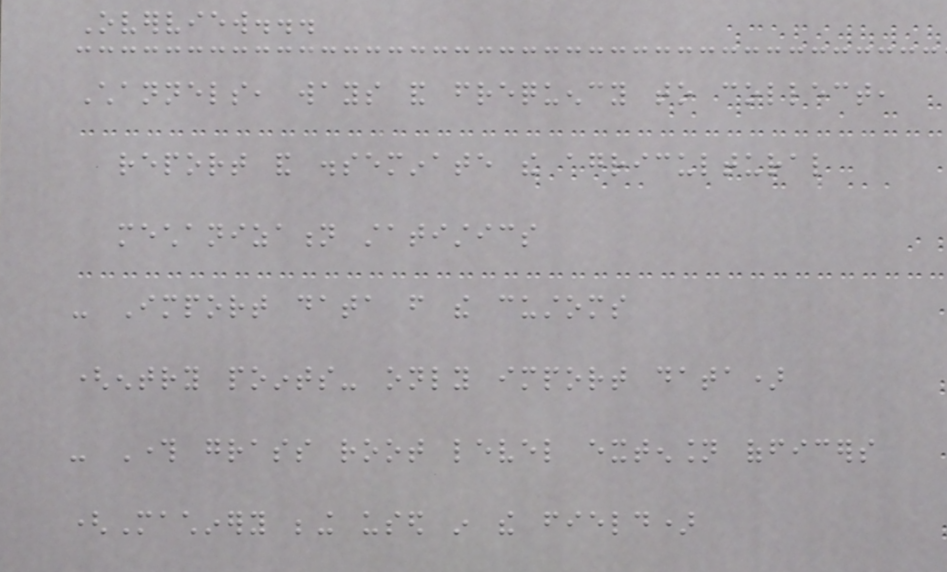Overview...
Channels, ways and frequency to collect,
report and disseminate the agricultural
mechanization statistics
- Import data from the customs
(entry points- only import data)
- Through grass root level extension officers
(Machinery being used in the field)
